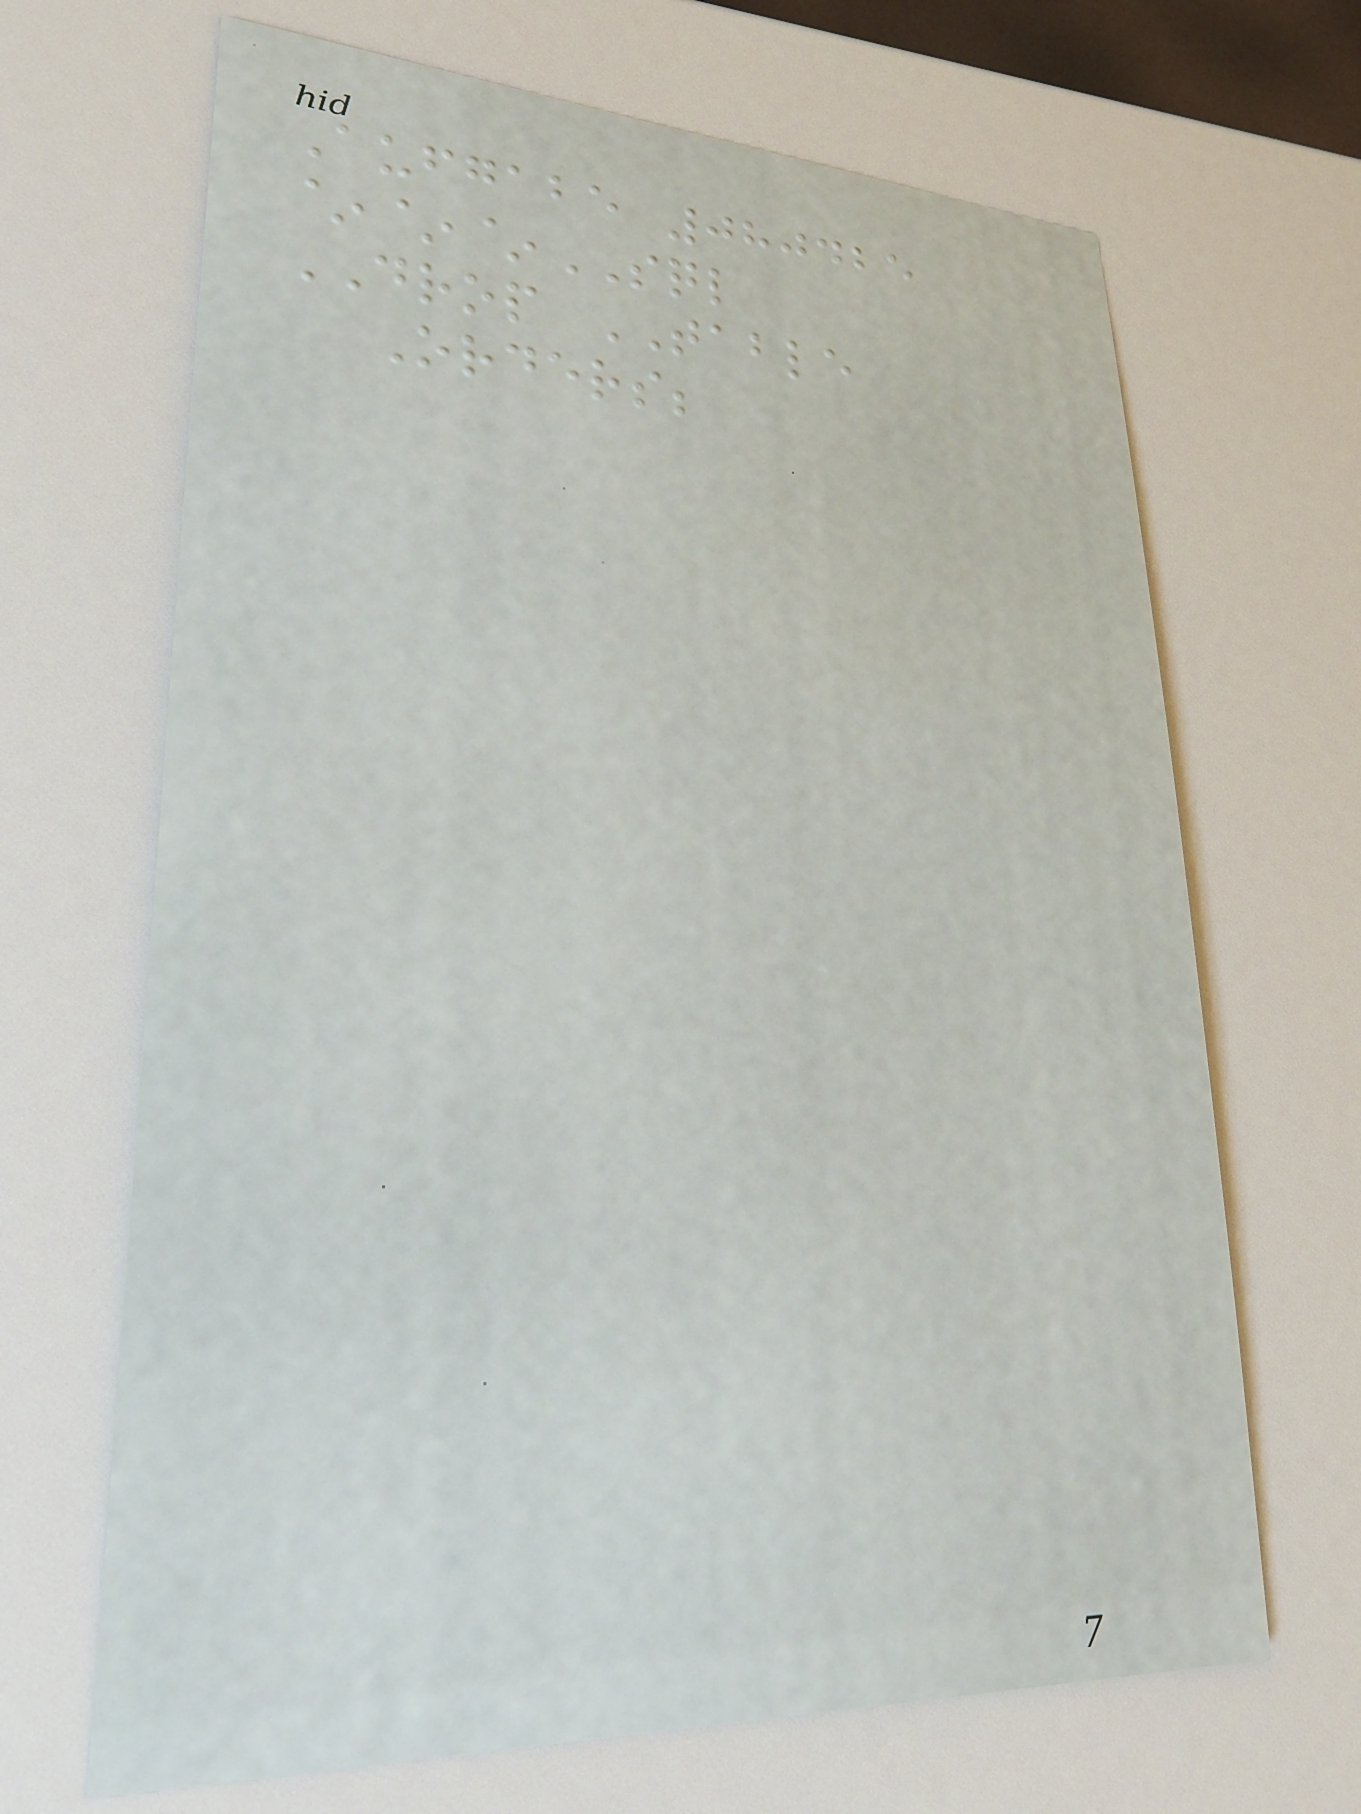Aufgabe 080425
~~~SQL
DROP TABLE
Orders;
